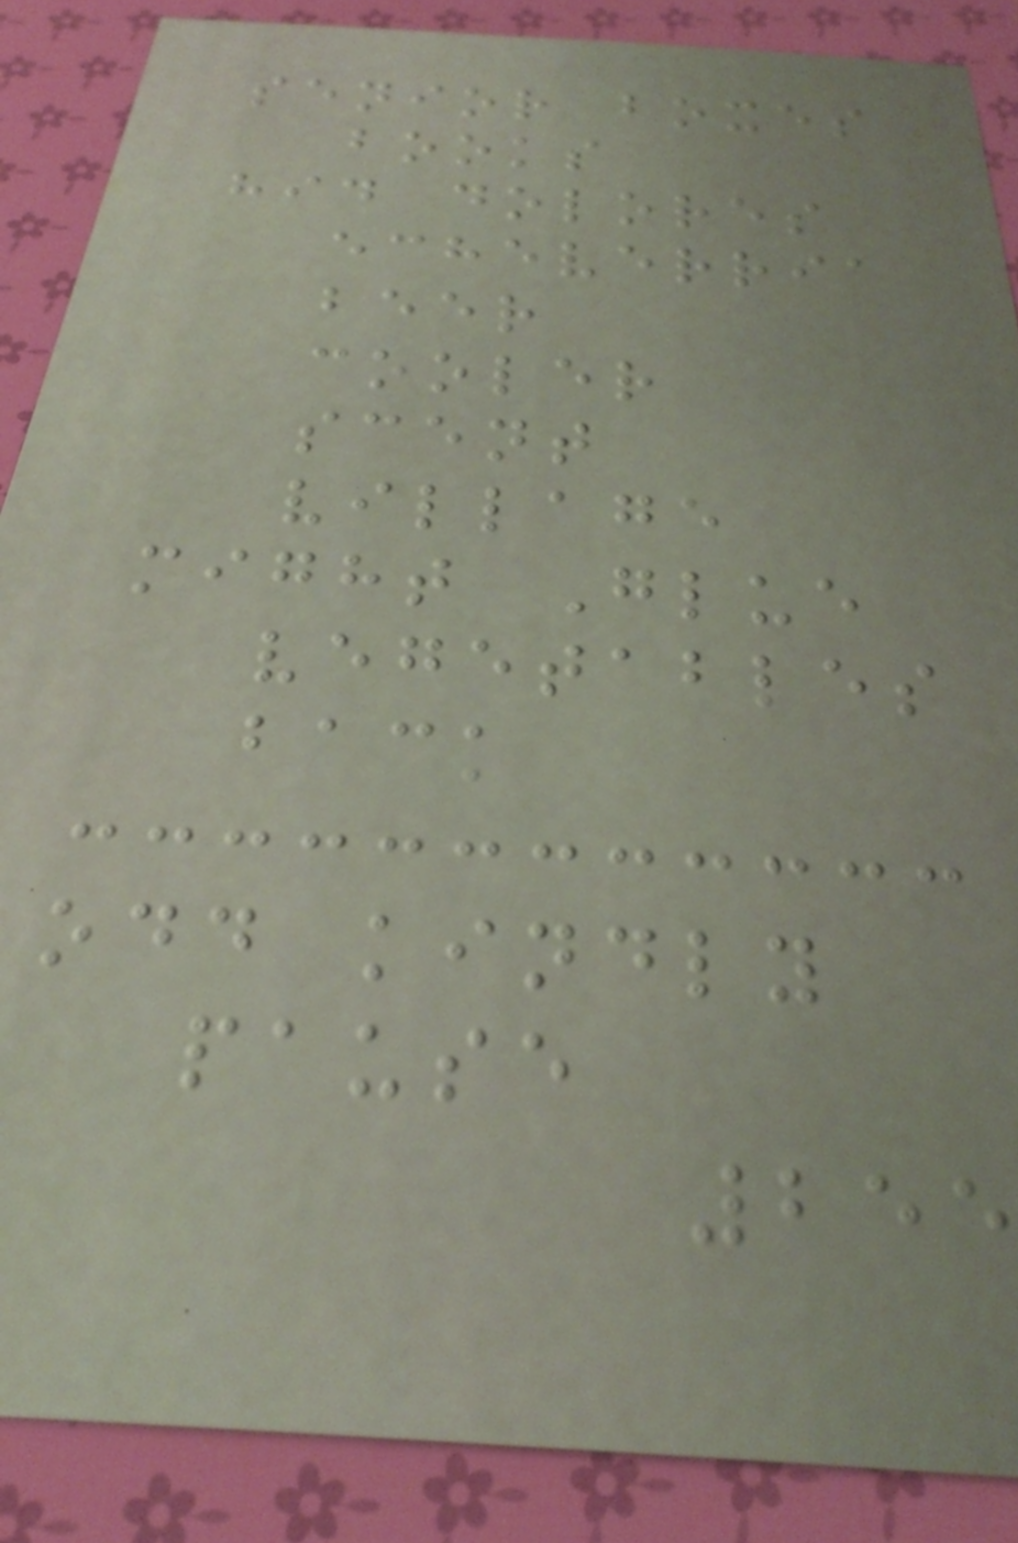senior boxes
books
hid dolores
echeverria
beer
cooler
scent
village
might Glue
vegetables
back
odd kindly
pause
255
